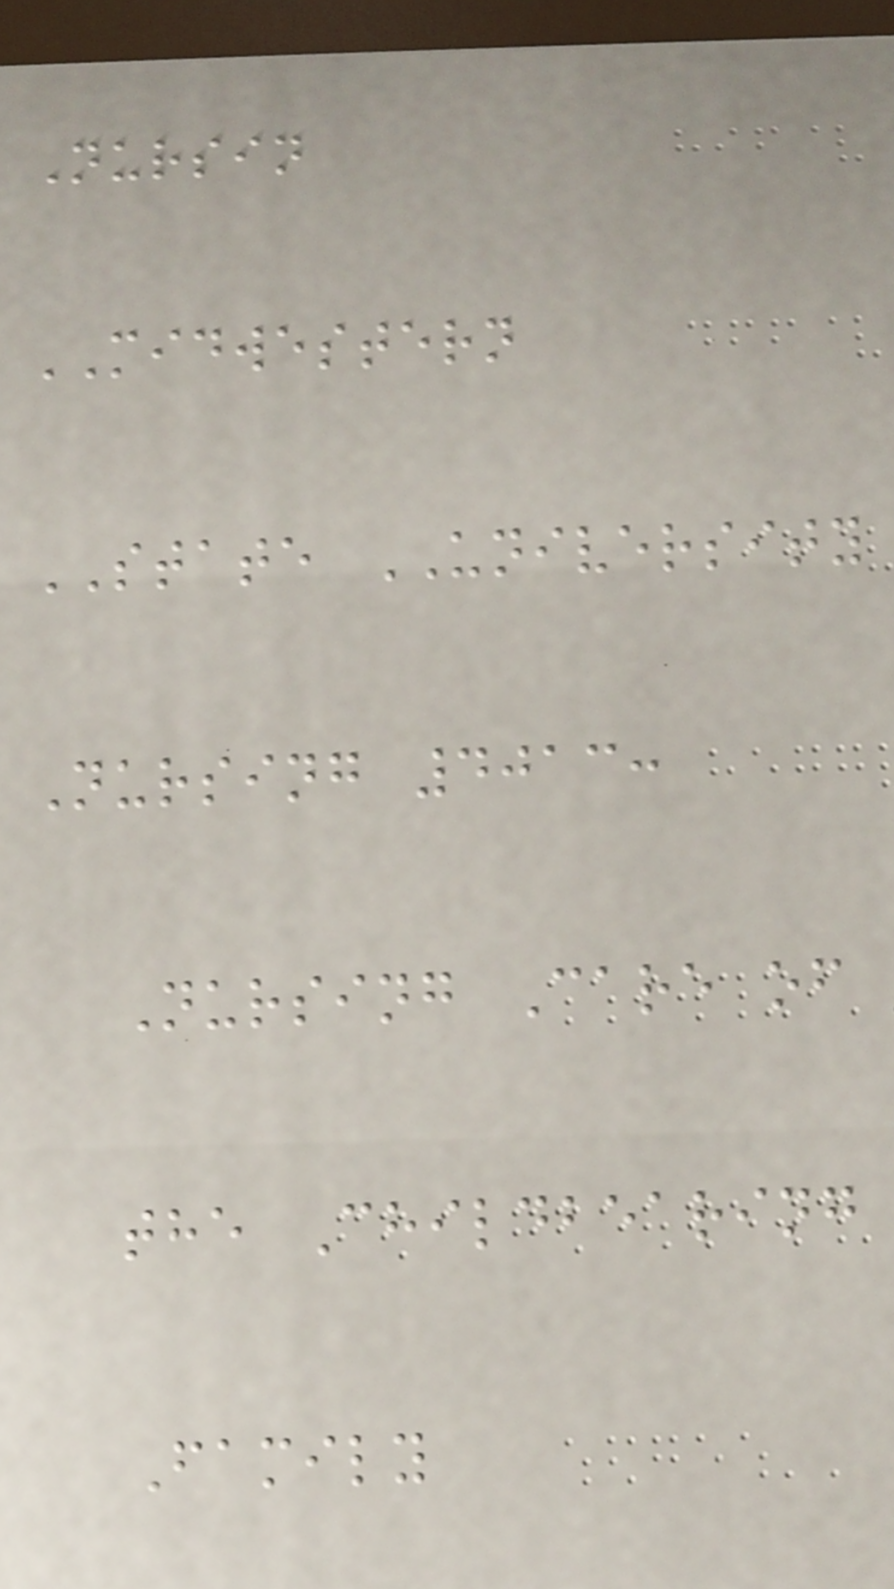Nursin
MIDWESTERN
STATE UNIVERSITY
Nursing 4013:
Nursing Care of
the Childbearing
Family
